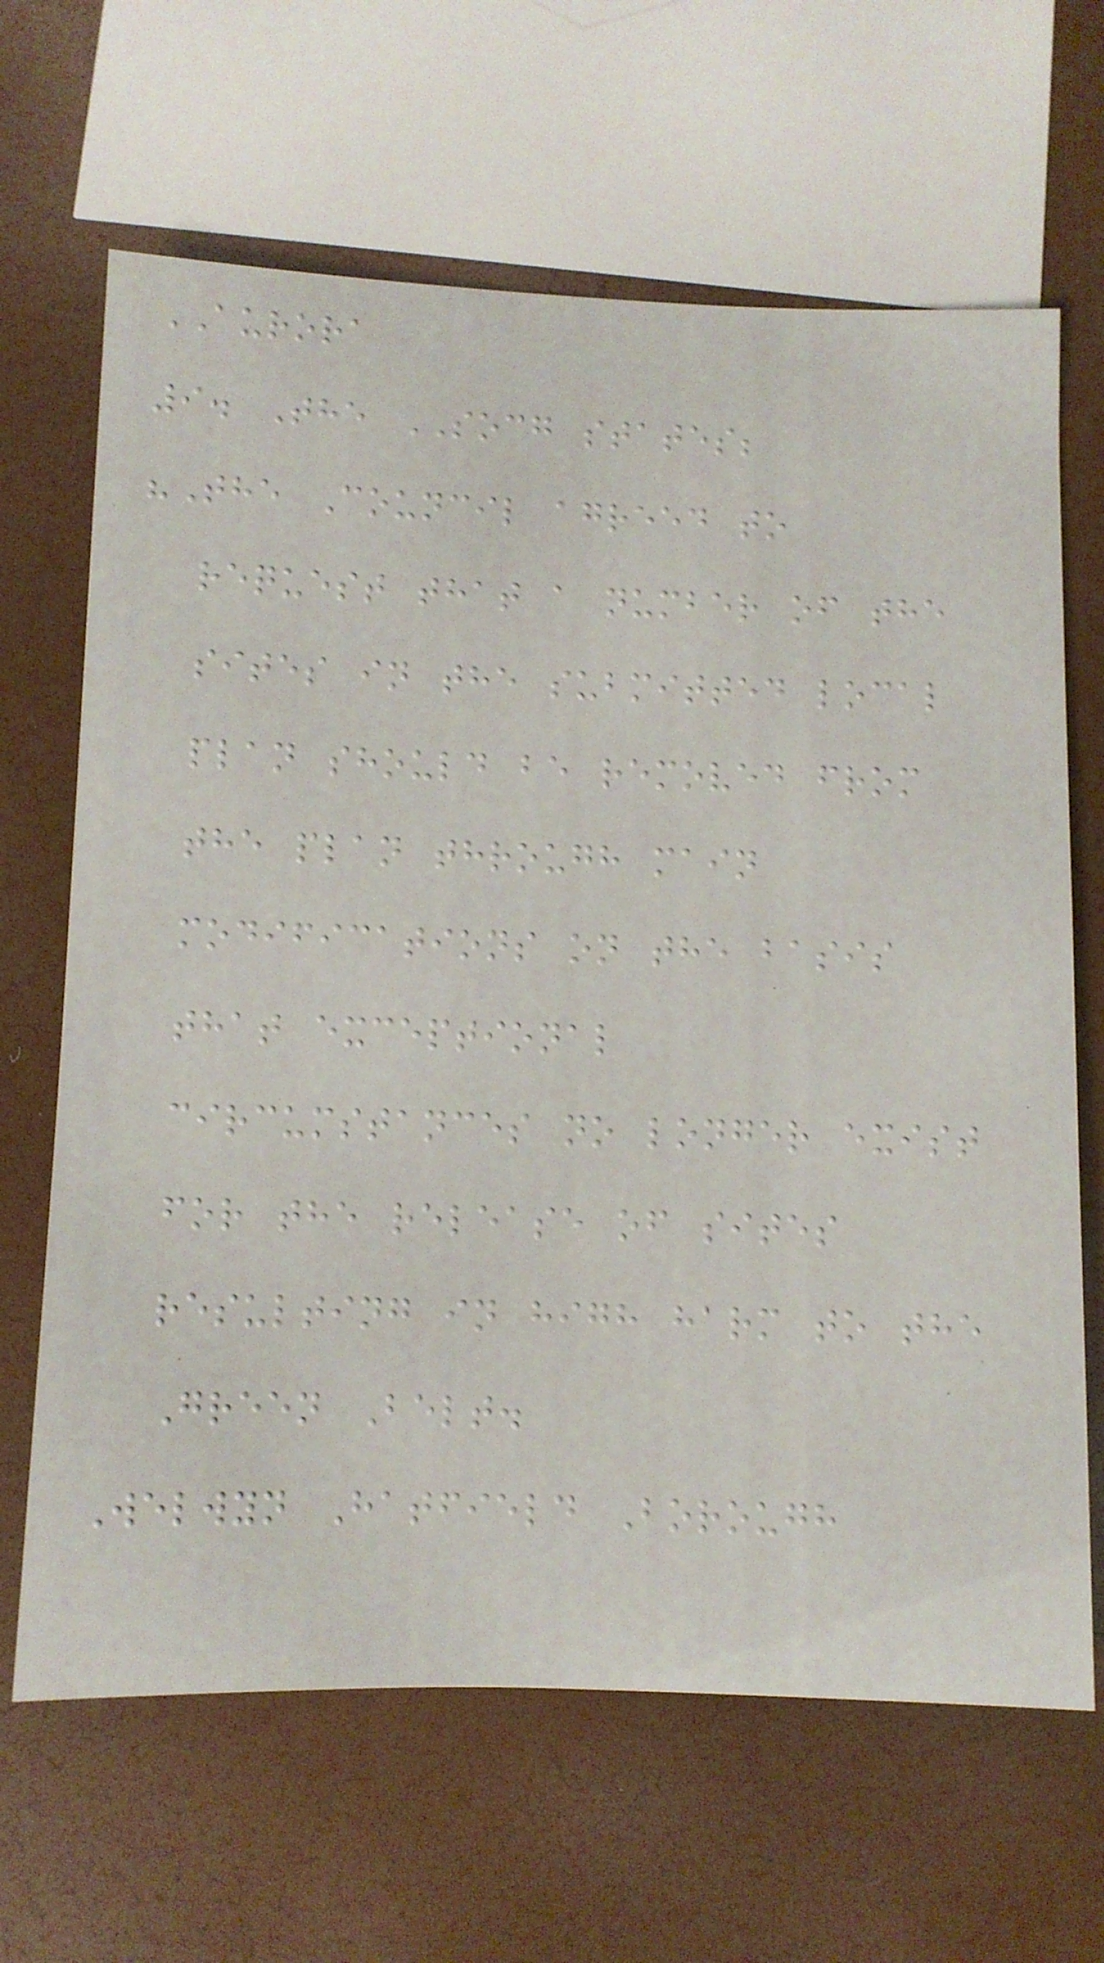AURORA
9. The SOCG states;
"The Council agreed to
request that a number of the
sites in the submitted local
plan should be removed from
the plan through main
modifications on the basis
that exceptional
circumstances no longer exist
for the release of sites
resulting in high harm to the
Green Belt.
Welwyn Hatfield Borough
